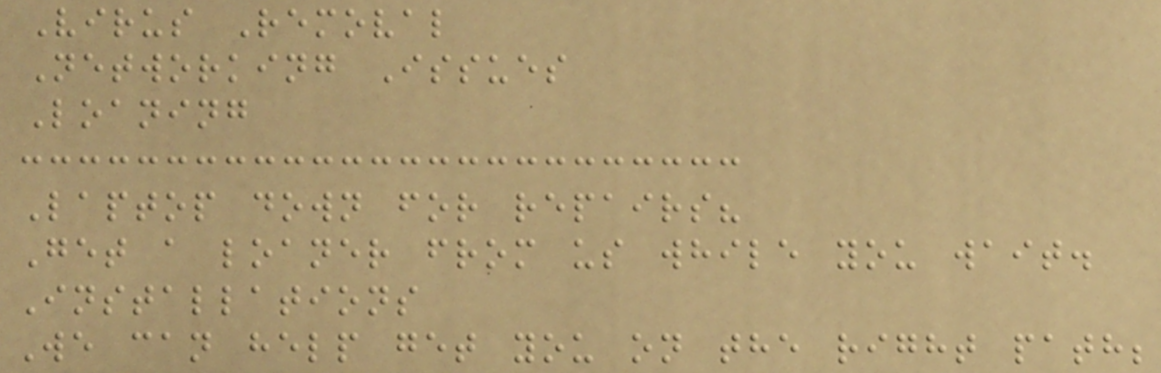Virus Removal
Networking Issues
Loaning
Laptop down for repairs?
Get a loaner from us while you wait.
Installations
We can help get you on the right path;
